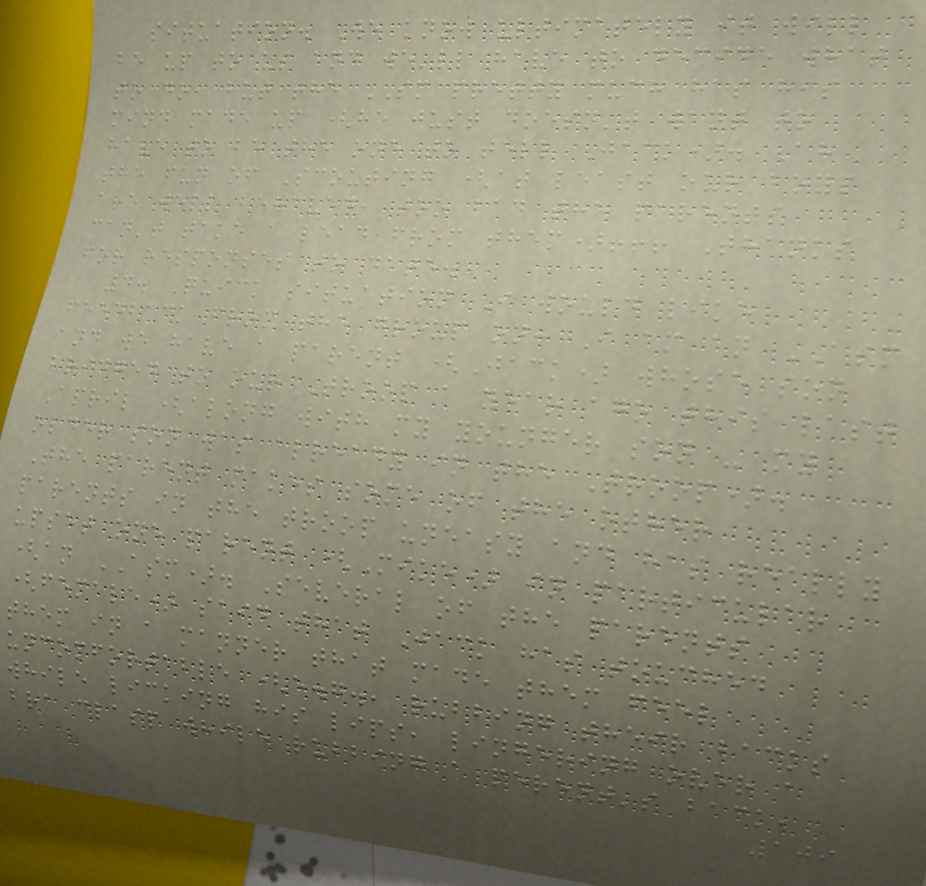situation. We know ultimately it will
be up to us and we'll have to decide what
to do, but the SM pretty much has his
mind made up (he just doesn't want to
have to be the one to tell Jack). Ah
the fun of Scouting (at least our boys
are well behaved, too bad the parents
can't take a lead from them)!!! Thanks
for responses to date.
4. Quick situation I would like
feedback from the group on: I am an ASM
and we have a parent (Jack) whose son
bridged to our Troop a year ago this last
April (along with my younger son - my
older son was already in the Troop).
The parent makes some of the other
parents in the troop uneasy and has really
upset one parent (Mike) in particular
(an ASM). Several of the parents
(female) said that Jack has touched
them in a manner that made them feel
uncomfortable (e.g., rubbing their backs
while licking his lips, lingering over a
bra clasp while rubbing a perent's back,
109
